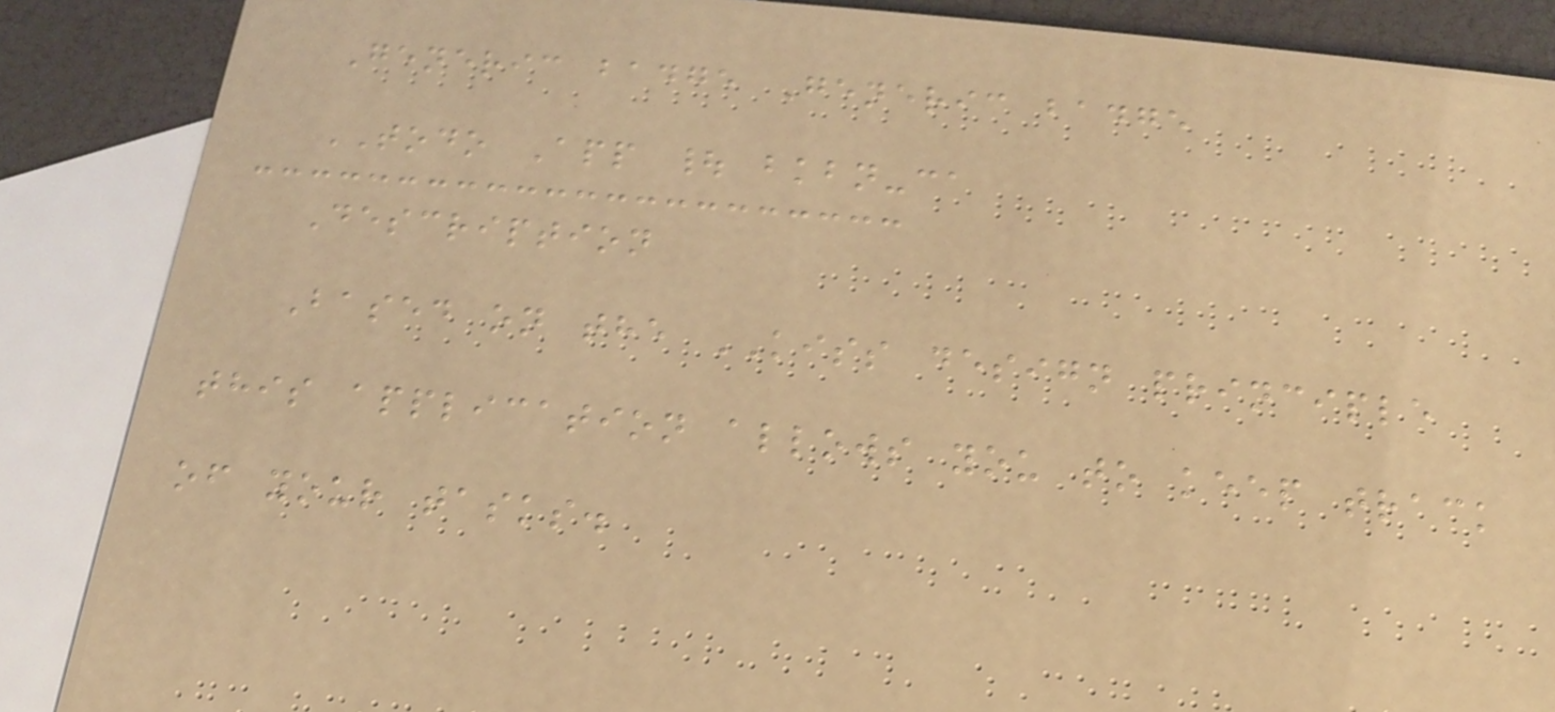Generic badge Generic badge
TODO App | bkbn-ca
Description
Based on the KISS design principle
this application allows you to keep track
of your tasks.
